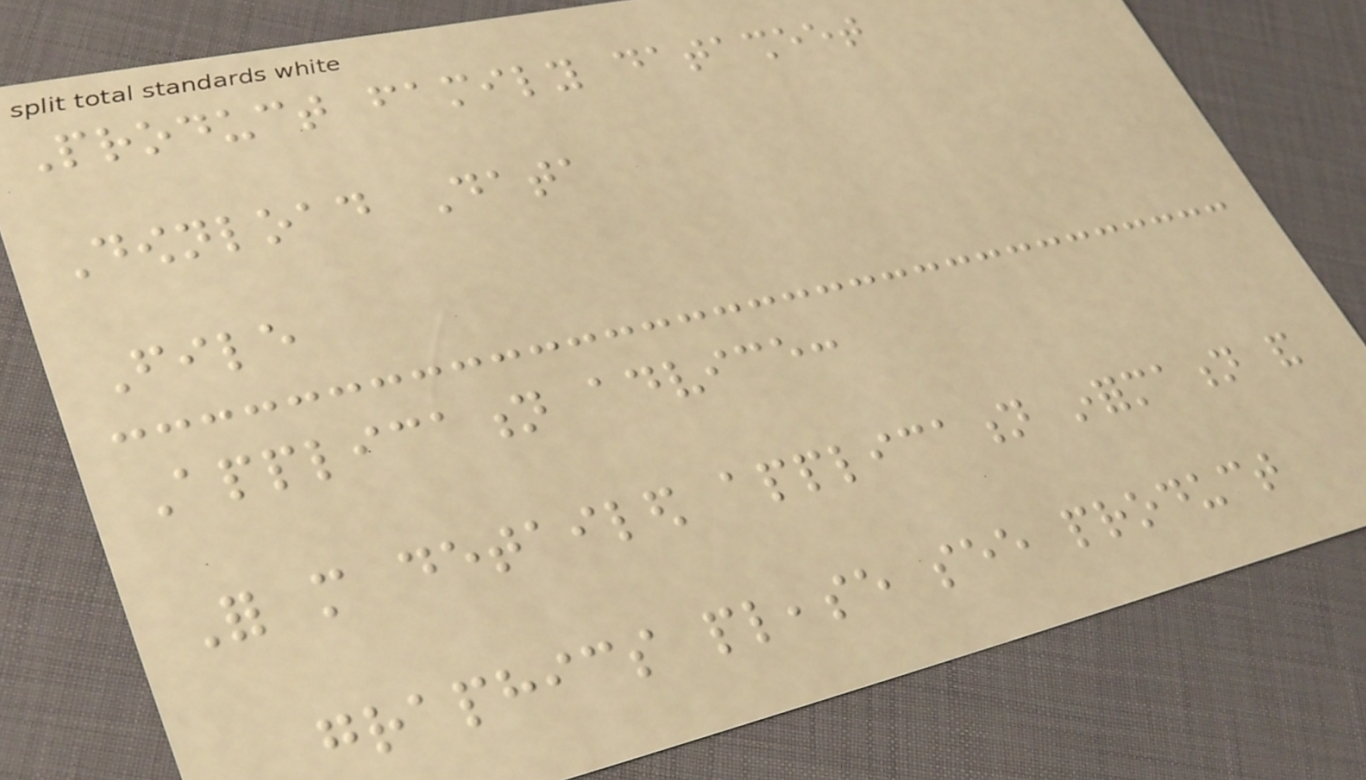Product family datasheet
Download Data
File
Application advice:
For more detailed application information and
graphics please see product
